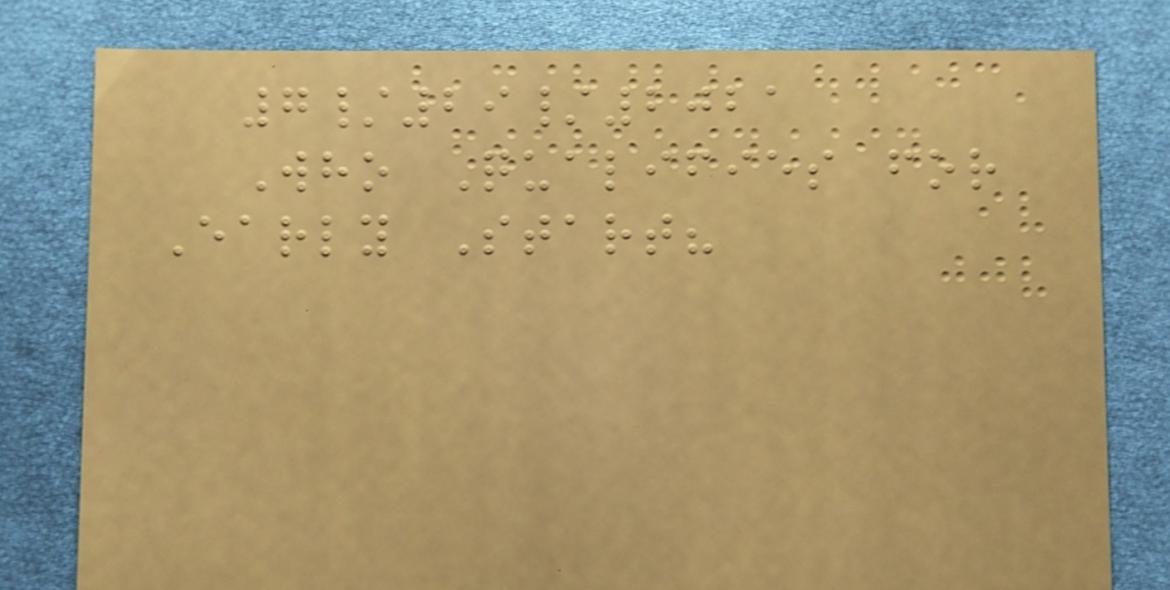7/29/2021
Who Qualifies for
Early Start?
